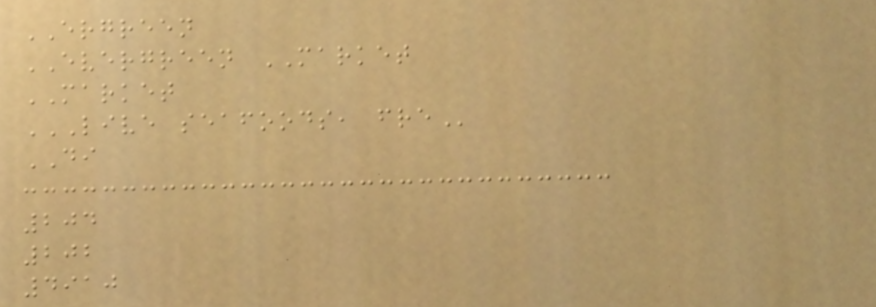ERGREEN
EVERGREEN MARKET
MARKET
LIVE SEAFOODS, FRE
DI
204
202
4910
